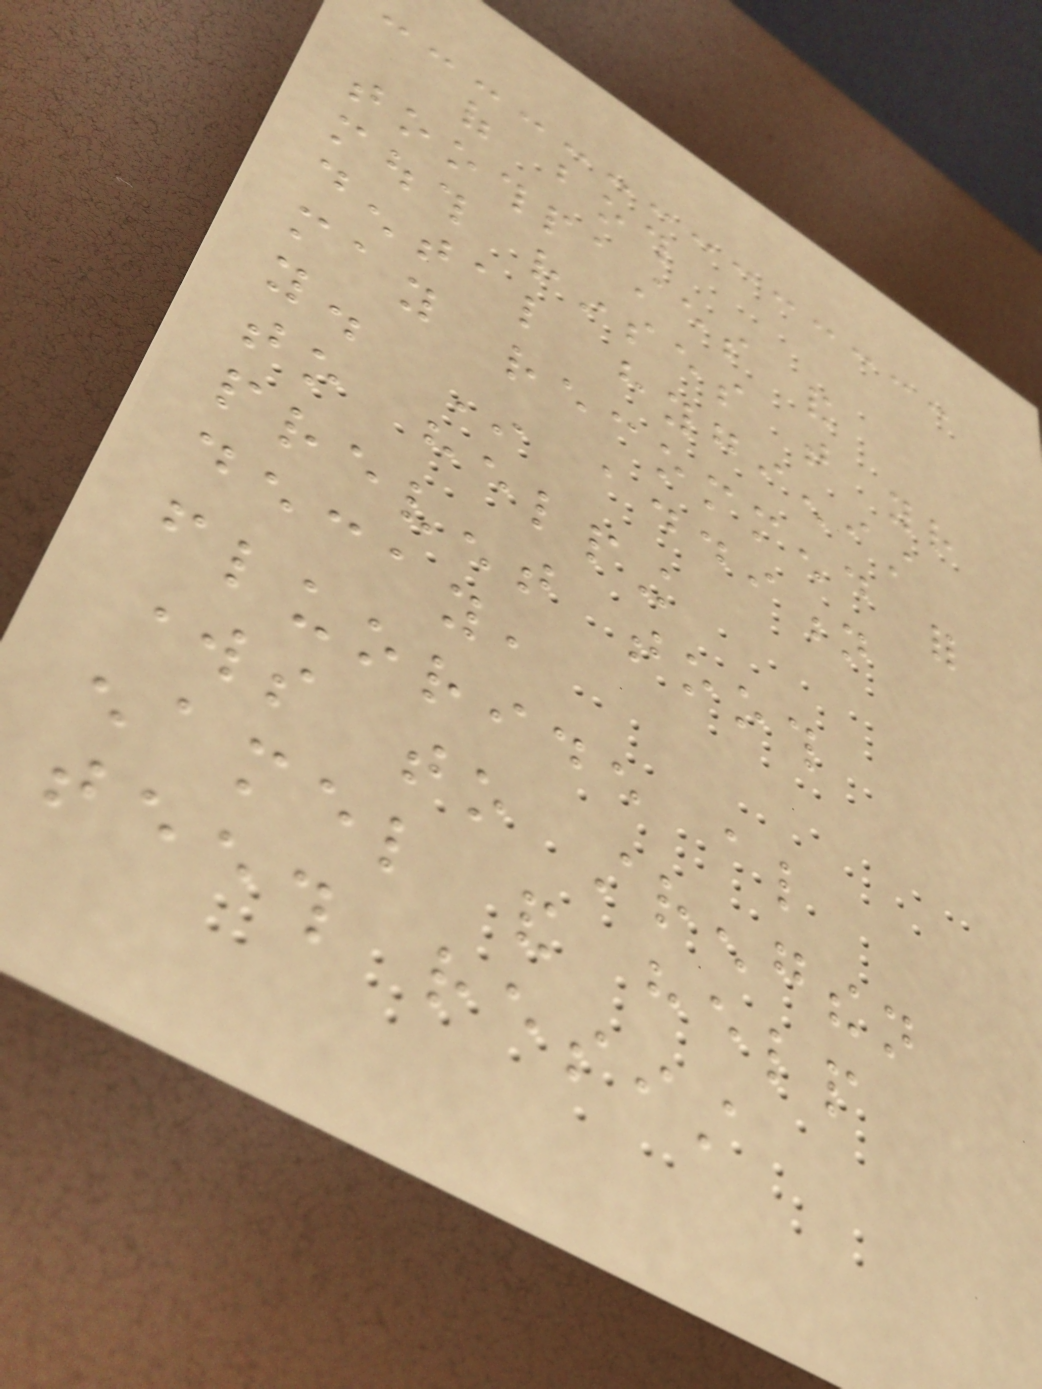of both
toothpastes and
mouth rinses that your
dental hygienist
may recommend for
you. In addition
to helping
prevent tooth
decay,
fluoride also
works to strengthen
enamel and help
teeth resist
